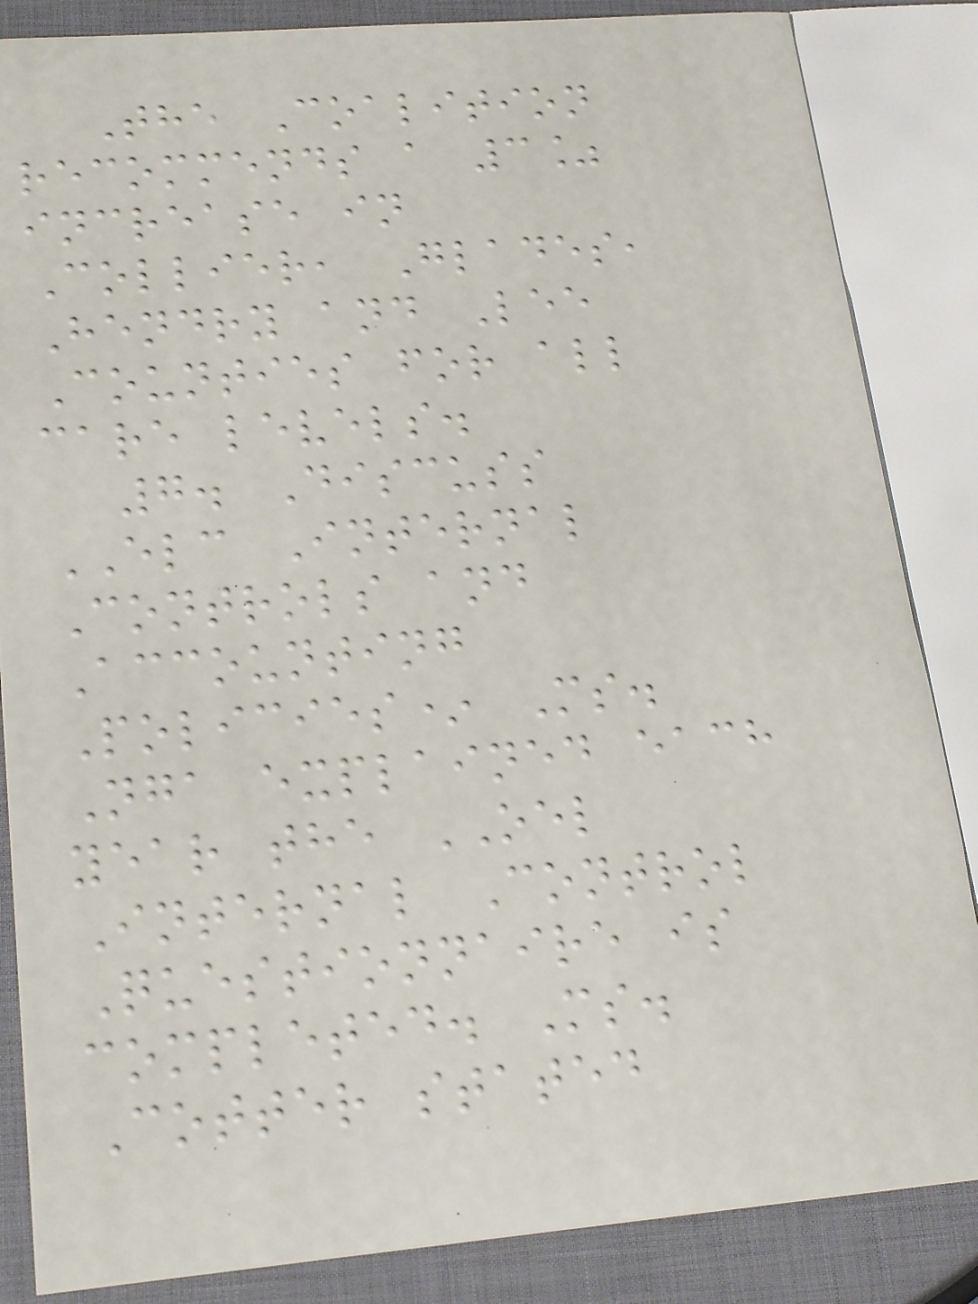The Coalition
recommends a 3%
increase in
Collier, Glades,
Hendry and Lee
Counties for all
care levels.
7. Discuss
ELC Internal
Controls and
Accounting
Policies* Ms.
Nga explained each
year the OEL
Internal Control
Questionnaire is
completed. Ms.
Cotter stated
